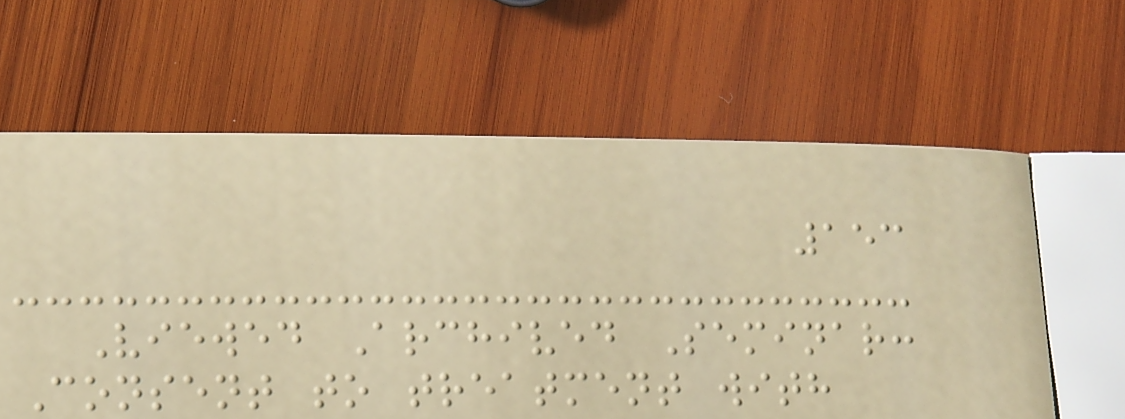153
Viewed Archived Seminar:
Consent to treatment with
